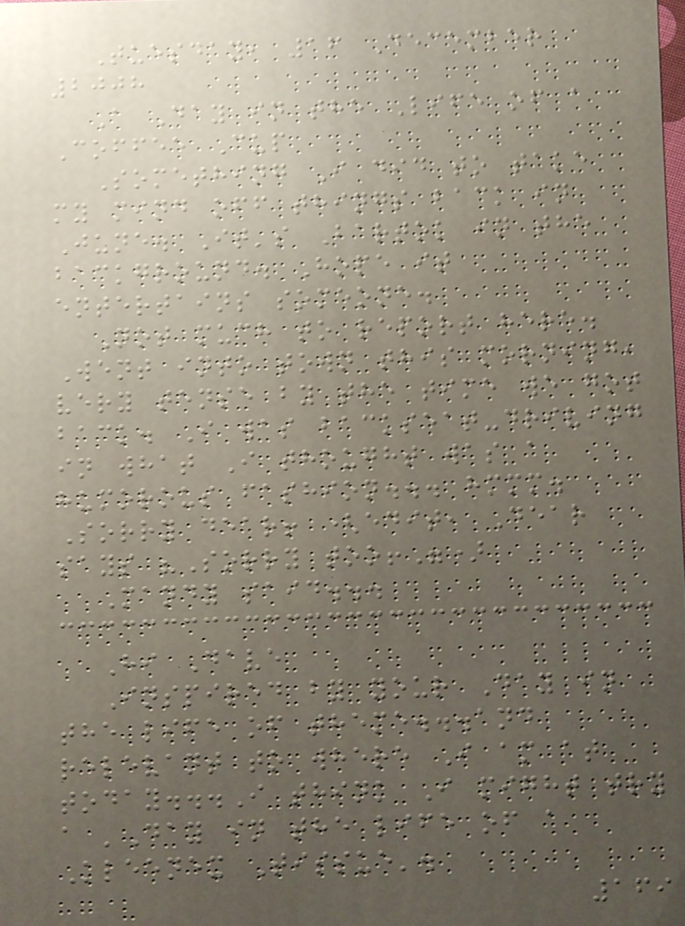Tuesday, 16 December
2008
A Day in the Life of a
Coffee Cup
Something I did to take
my mind off things back in
June. It's Bartok in the
background. Hope it
entertains someone.
Not much to report here.
Went into town this morning,
very tense by the time we got
back. I was backseat-driving
in what I thought was a
humorous fashion... hmmm.
Sorry dear! (edit, Dear
says "Sorry too!")
Mandy said...
Hi Dave
Inspired by your Day in
the life of theme...and
relevant to where I am at
today...I think I might try
a 'Day in the life of a
Kleenex Tissue'.
169
